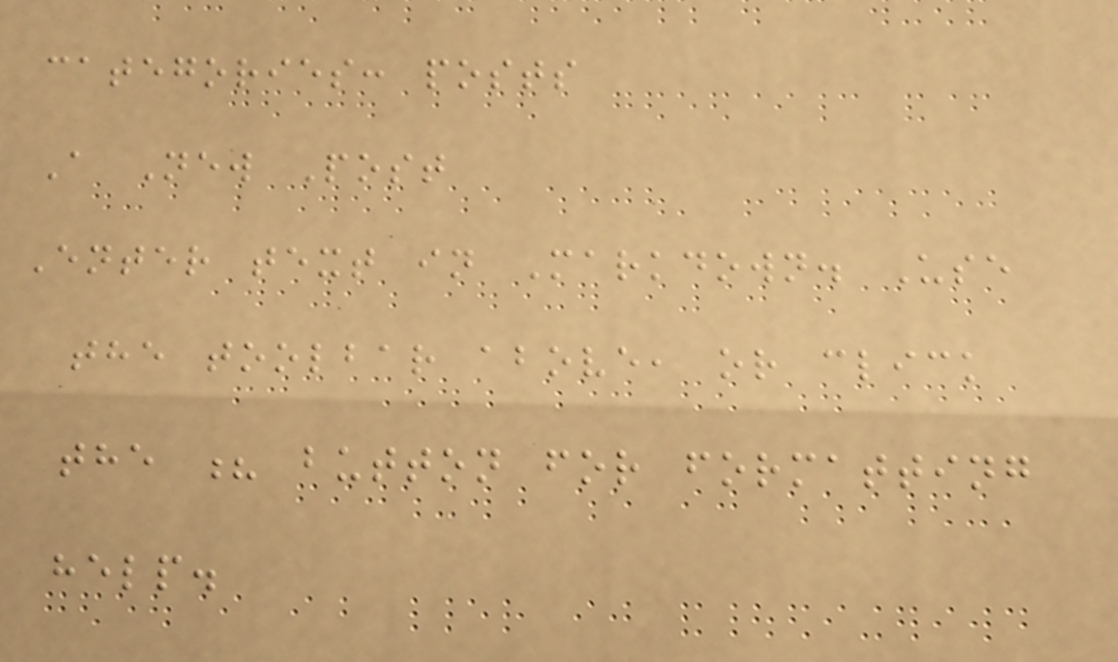categories: posts
A New Post
Enter text in Markdown. Use
the toolbar above, or click
the ? button for formatting
help.
